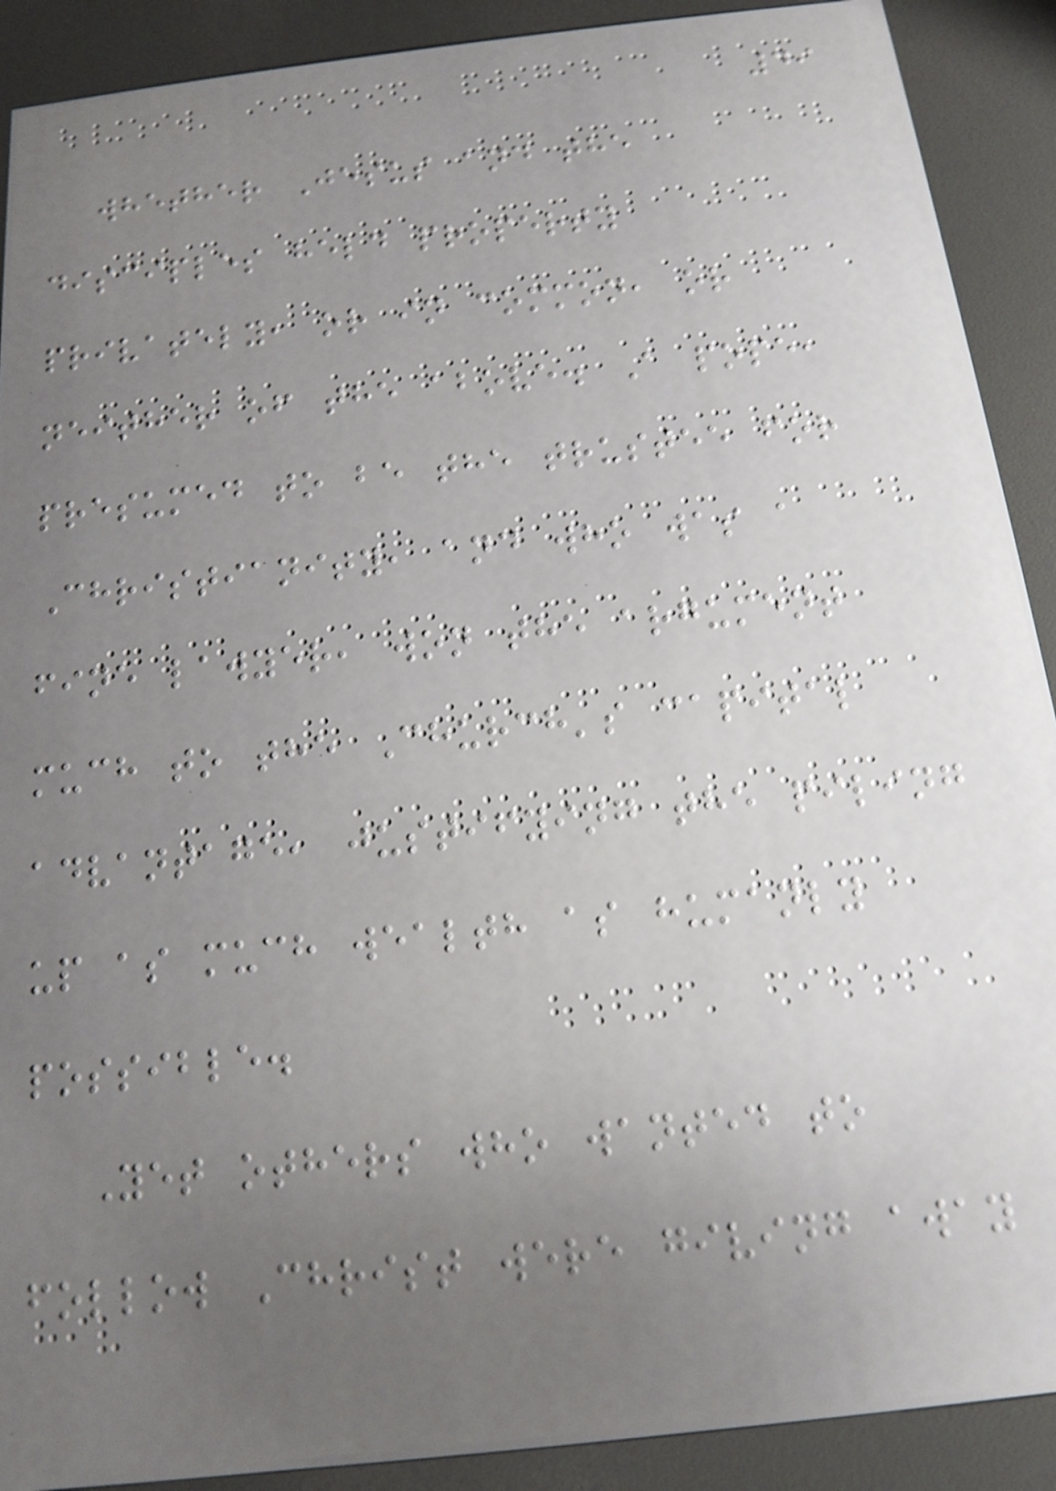49
whether Jesus and the
disciples held property
privately, or in common, or
neither of the above. A pope,
presumed to be the trustee for
Christianity, and who was a
fine lawyer, won the argument
much to the Church's capital
advantage, justifying the piling
up as much wealth as humanly
possible.
Yet others who wanted to
follow Christ were giving away
